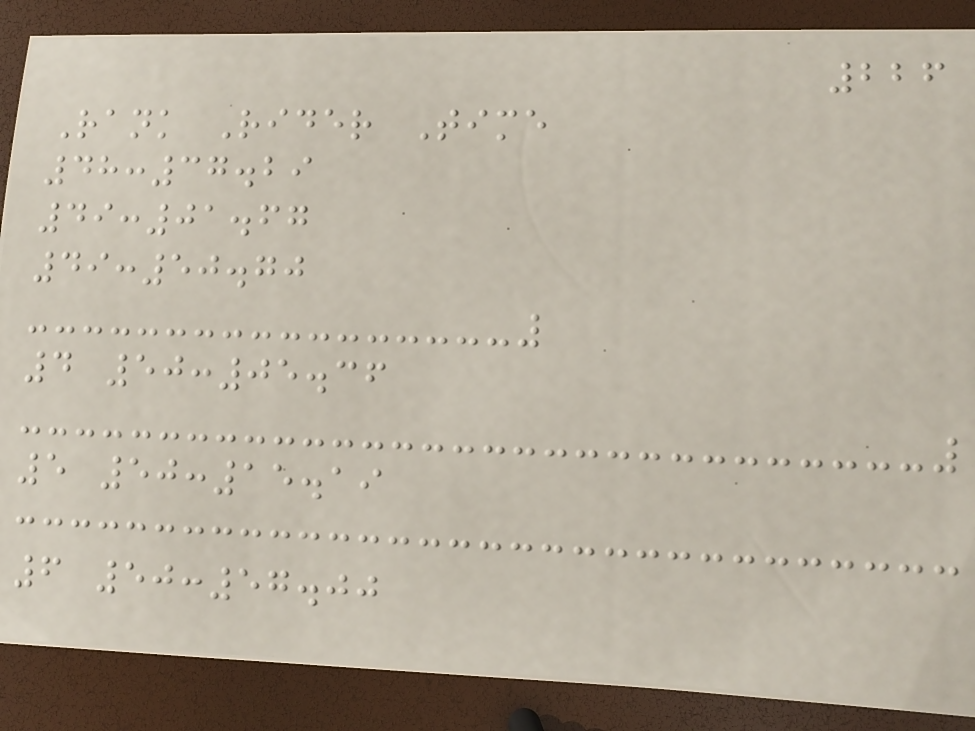226
Rank Rider Time
48:37.29
49:01.67
49:50.70
4 50:05.36
5 50:15.19
6 50:57.00
